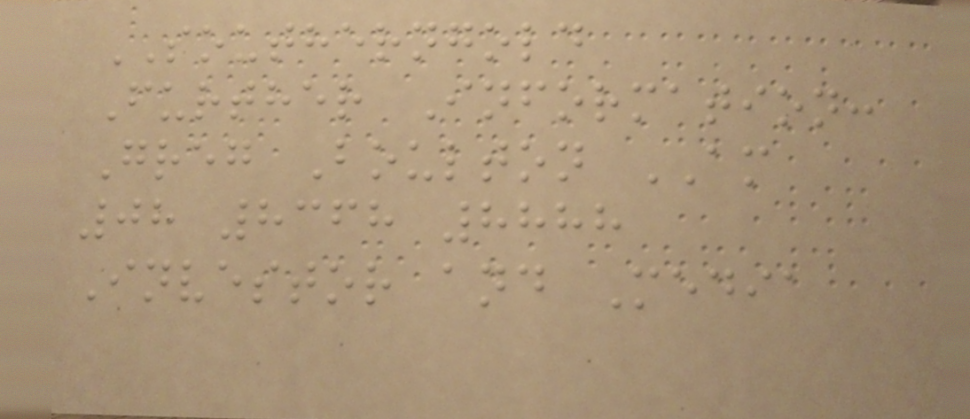SOUTHERNGOLD
Further Information:
Greg Boulton AM
08 8368 8888
Investor and Media
